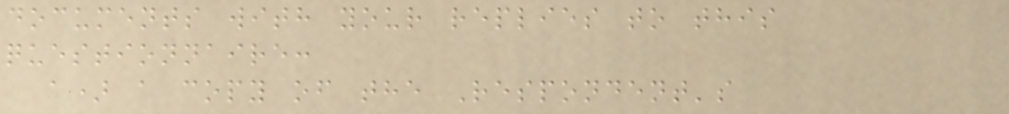documents with your replies to this
questionnaire:
a) a copy of the Respondent's
